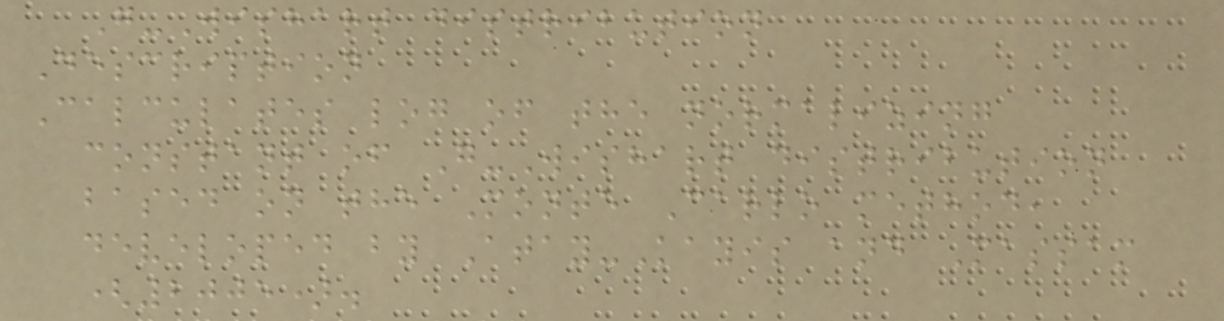G-Wishart distribution
Description
Calculates log of the normalizing
constant of G-Wishart distribution
based on the Monte Carlo method,
developed by Atay-Kayis and Massam
(2005).
